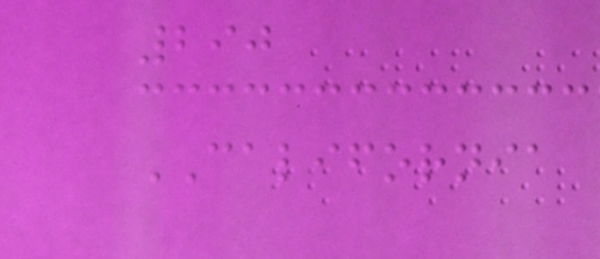290
CALIFORNIA
